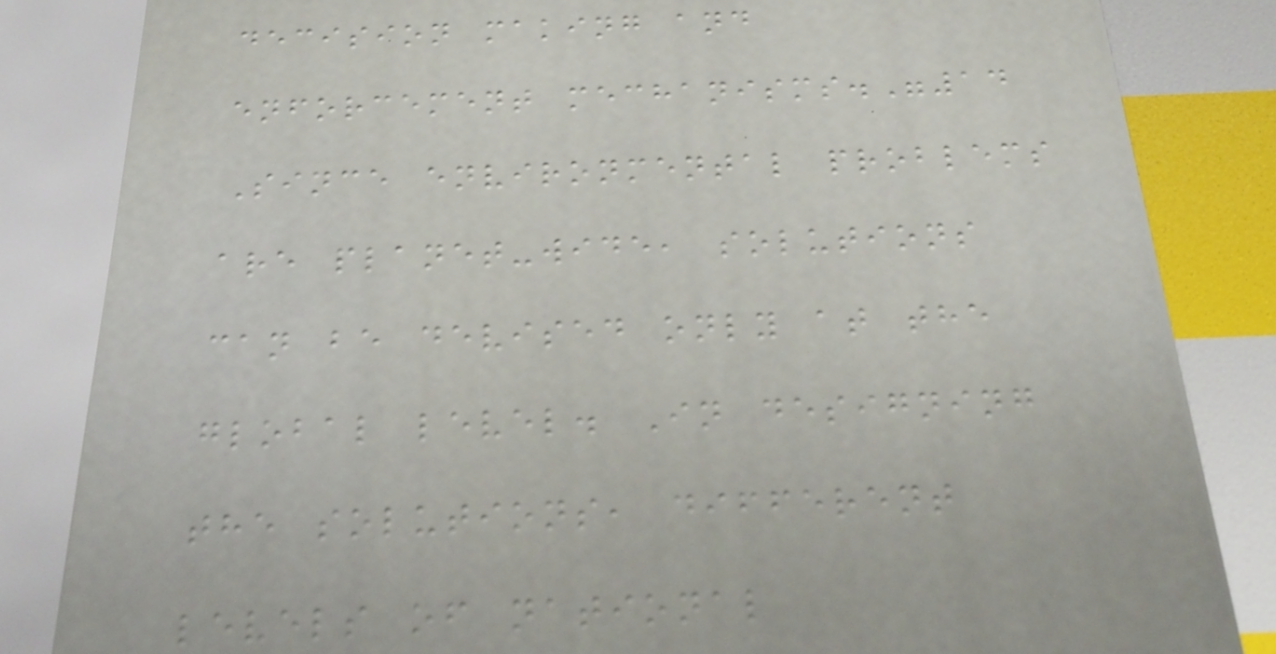decision making and
enforcement mechanisms."14
Since environmental problems
are planet-wide, solutions
can be devised only at the
global level. In designing
the solutions, different
levels of national
